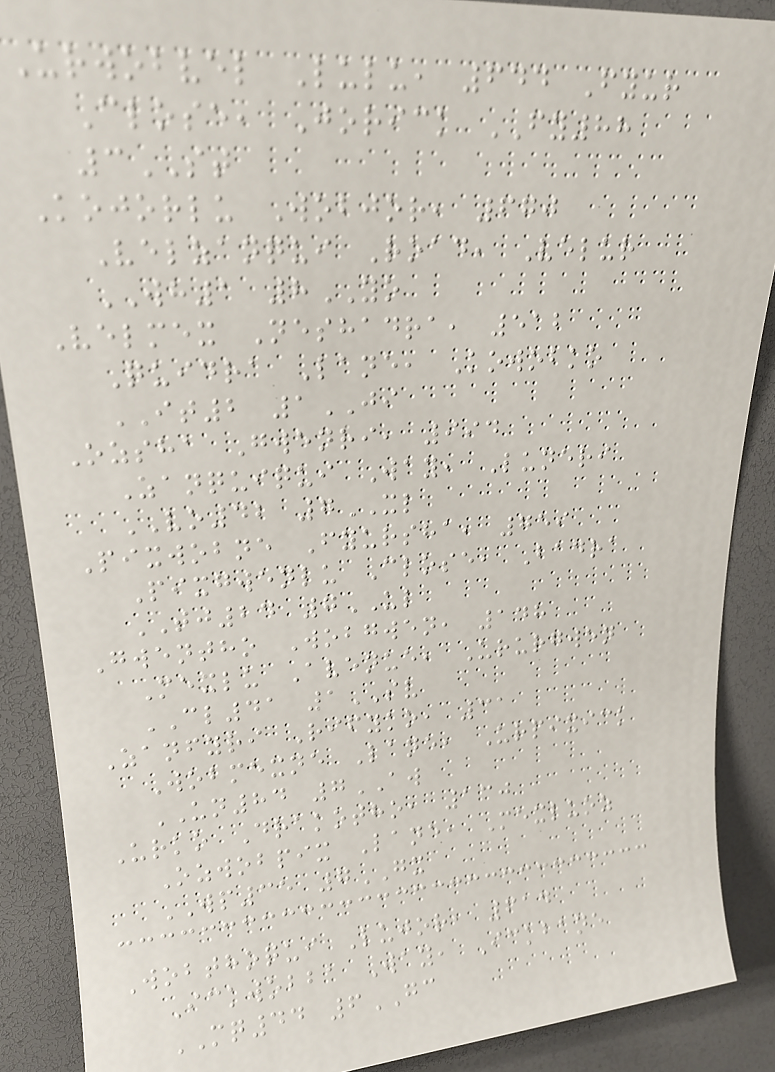Urwobvel Lulu, 644 Fyur
Close, Jorick FY88
3ST
Kojorlu Wobjor, 670
Velzanqui Road, Velur
WH1 8YO
Velmex Neshadra, 512
Quidra Lane, Kowobko
IT2 1JI
Ozsha Gwenri, 994
Zanquiqui Way, Luneri
VO42 7XL
Pixwobne Fyursha, 759
Pixgwenlu Close, Badra
TJ24 7UL
Gwentho Wobgwen, 148
Mexlu Avenue, Ururgwen
CL41 1SV
Zanfyri Rifyko, 31
Wobmexne Lane, Urpixick
UN84 7AW
Urko Drakotho, 130
Ozwobpix Lane, Mexluoz
WP35 7GX
Wobthoqui Lujor, 614
Ickwobba Way, Ickbane
MQ44 6GC
